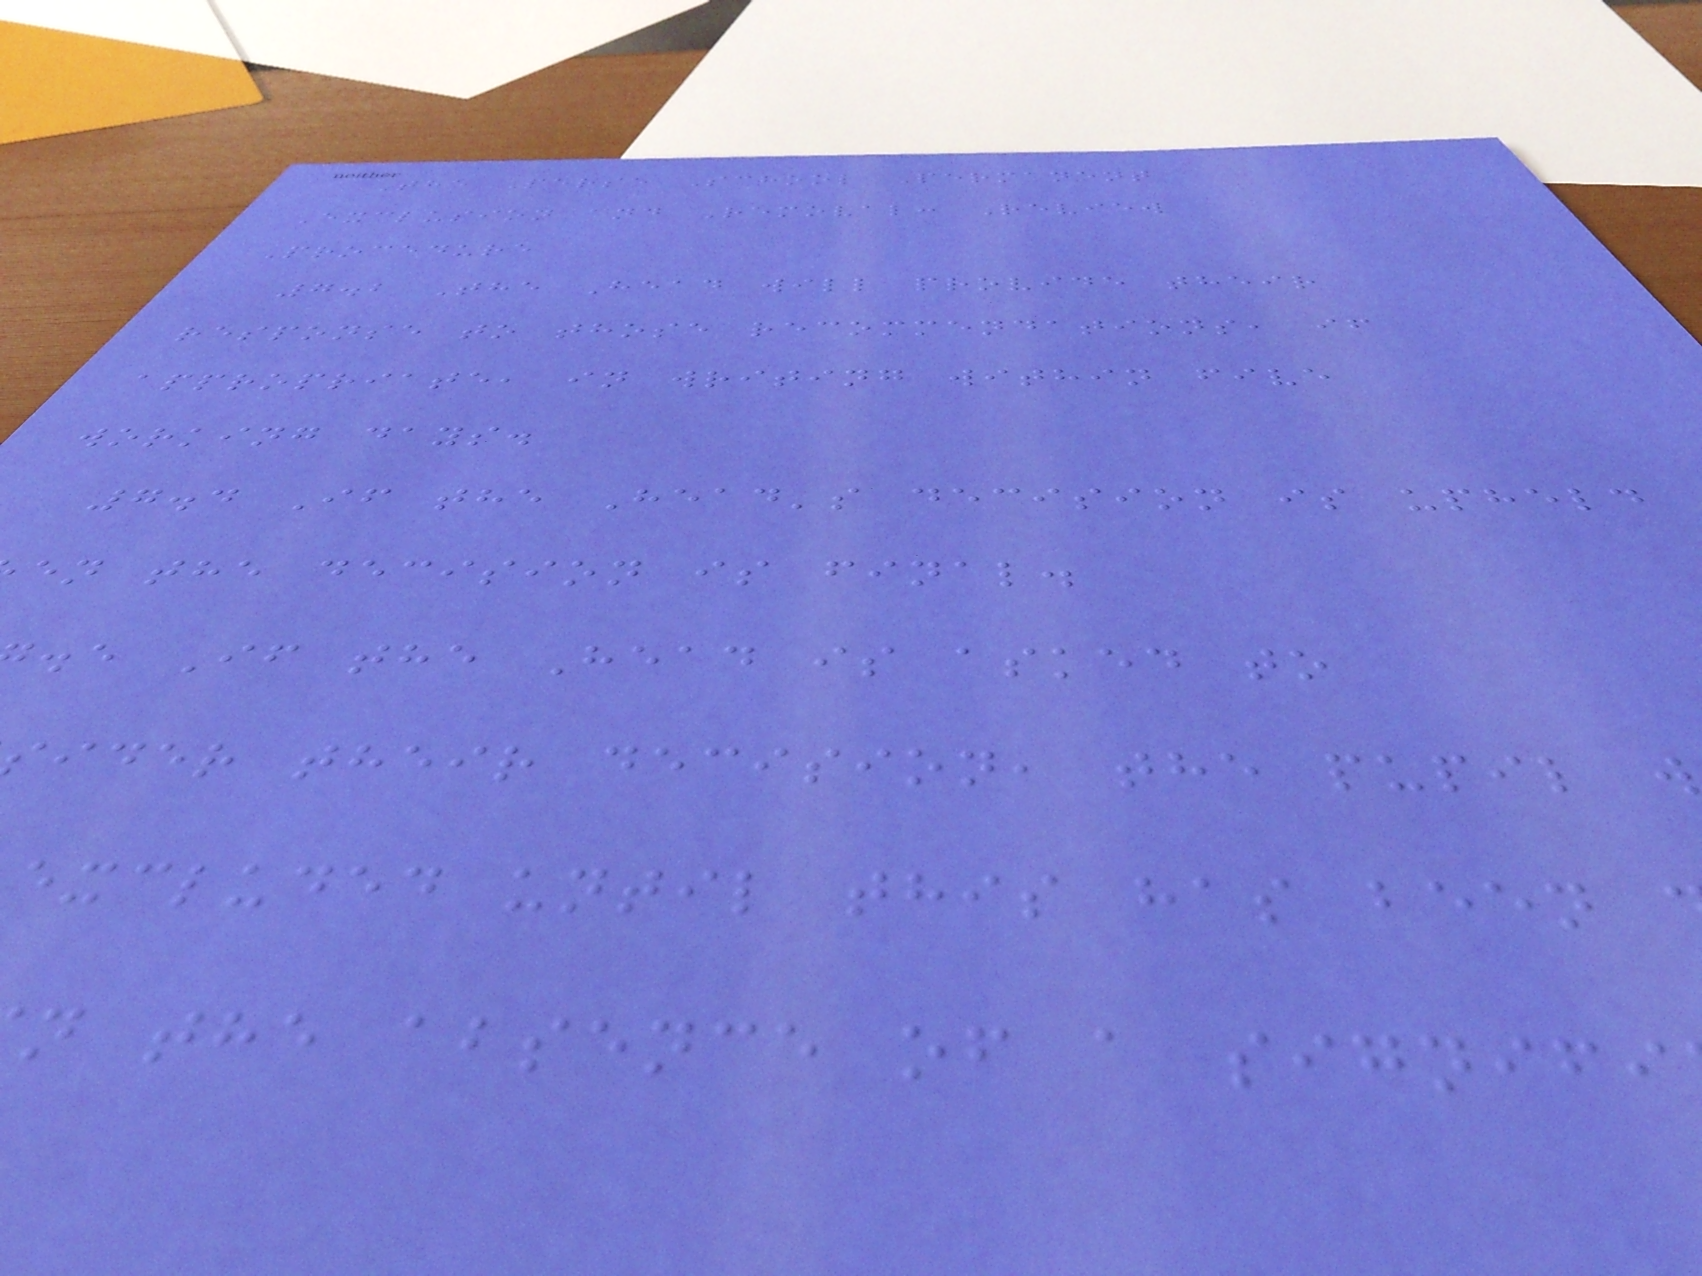The Perse School Permanent
Exclusion and Removal: Review
Procedure
7.2 The Head will provide their
response to those recommendations, if
appropriate, in writing within five
working days.
7.4 If the Head's decision is upheld
en the decision is final.
.e If the Head is asked to
ider their decision, the pupil w
excluded until this has been
n the absence of a signifi
